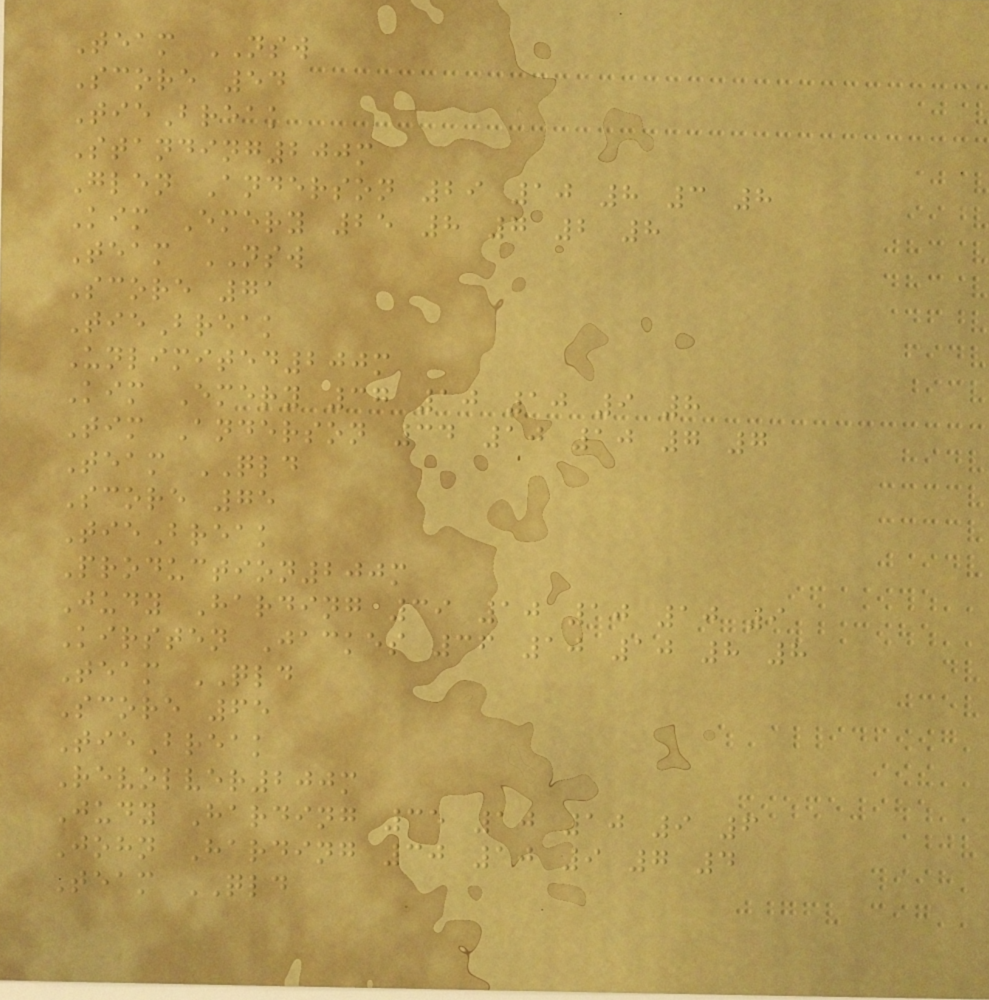Team NSW
Score 54
TieBreak
Standing200m
Glen Anderson 29 10 8 3 8
Kim Emery 25 8 7 2 8
Team NSW
Score 71
TieBreak
Unlimited200m
Kim Emery 37 10 10 9 8
Tim Anderson 34 10 10 7 7
Team QLD
Score 75
TieBreak
Production200m
Judy Harding 39 10 10 10 9
Kirsten Jackes 36 10 10 8 8
Team QLD
Score 65
TieBreak
Revolver200m
Judy Harding 35 10 10 9 6
John Harding 30 10 9 7 4
Team QLD
